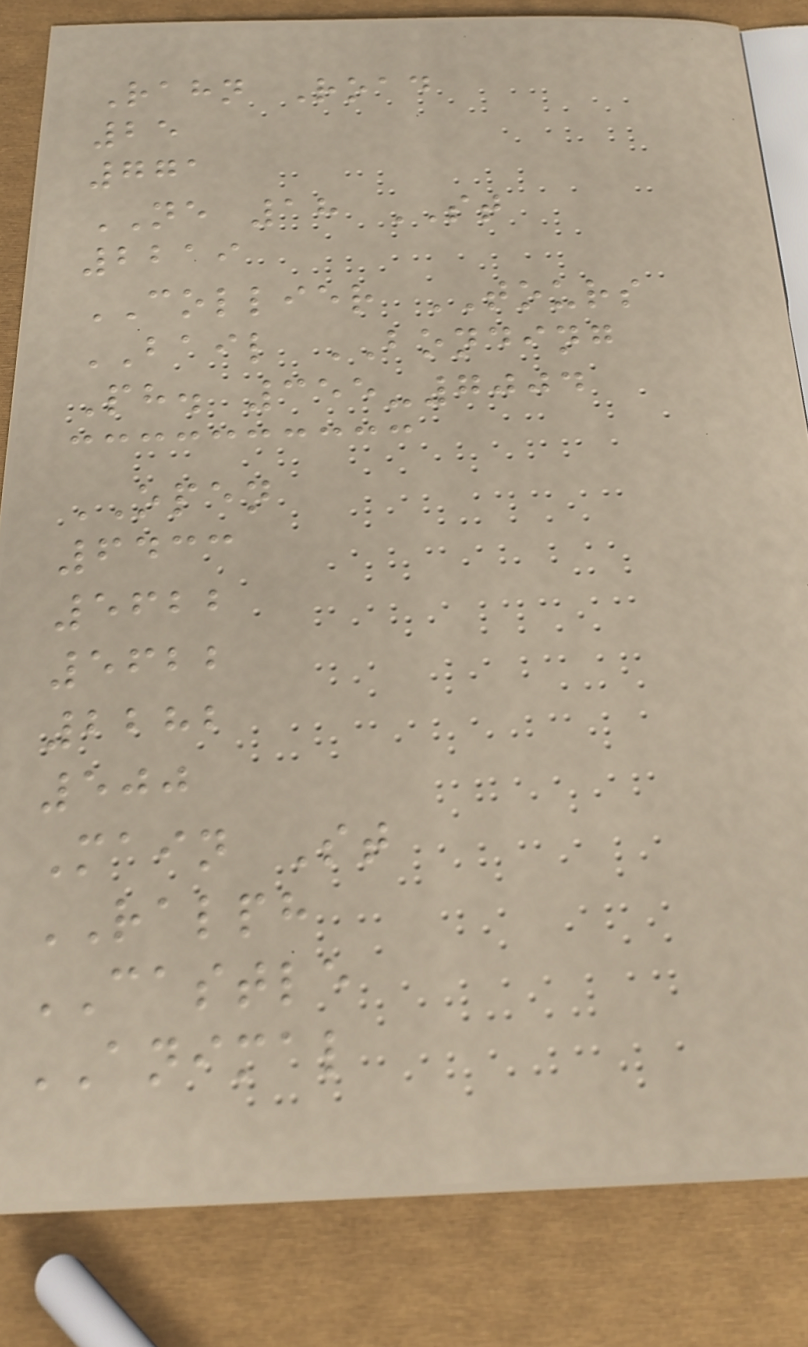Rahn Road
25
771
NE 18 ST
2219
COLLIER TOURS
BAIL BONDING
Ph. 355-7004
OPEN
6433
5622
5622
2282
500
Main St
RALPH
CASTLE
ANIMAL
